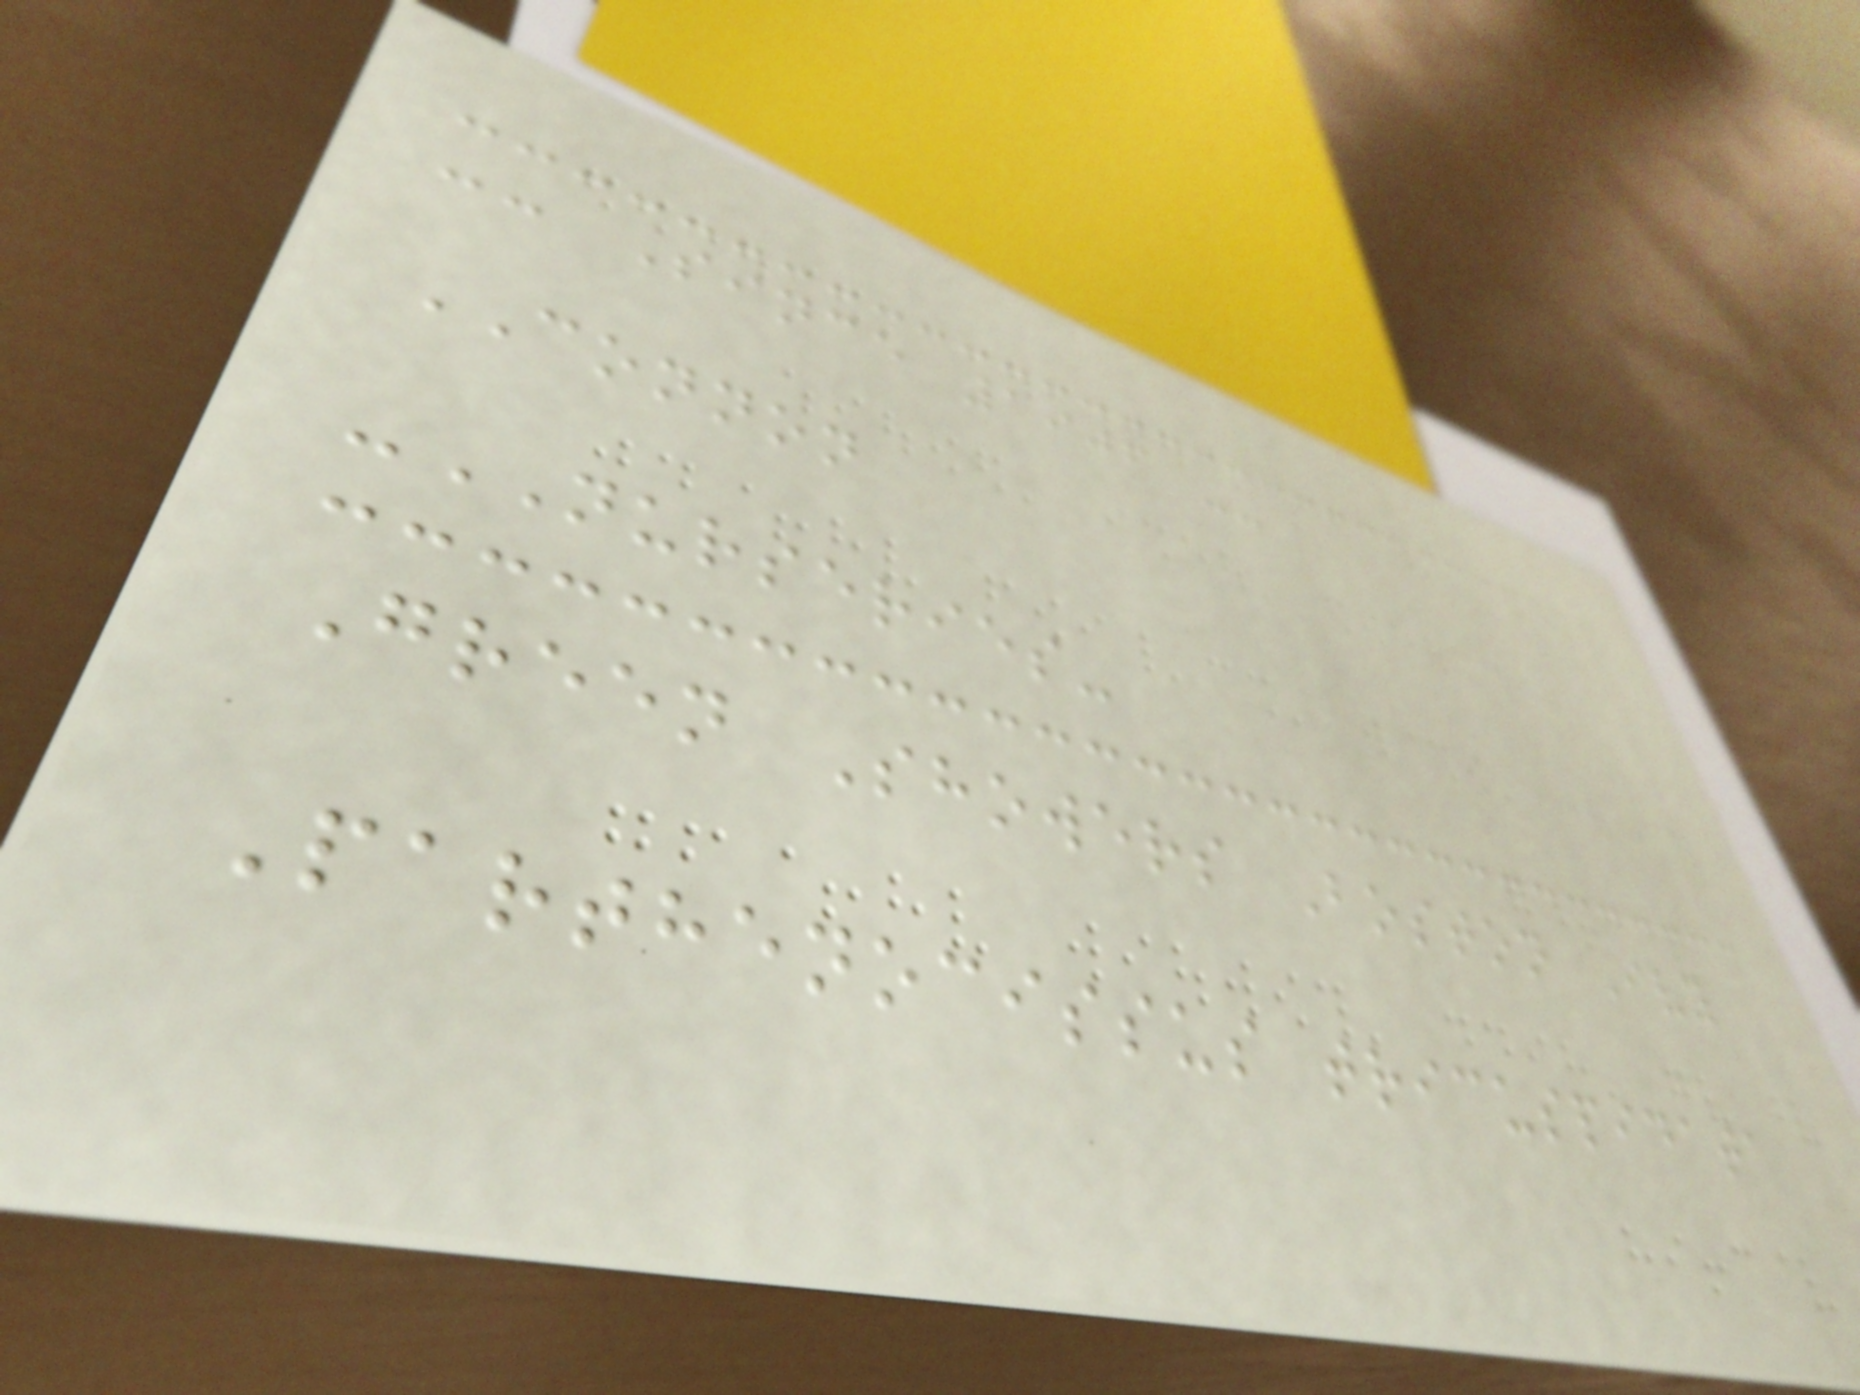-- Since 1906 --
CONNON
-NURSERIES-
Green Showers Boston Ivy
Parthenocissus tricuspidata
